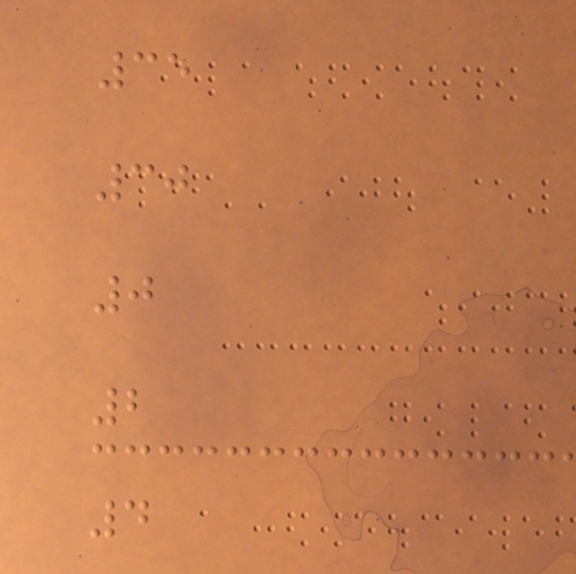35
30
0
2
4
